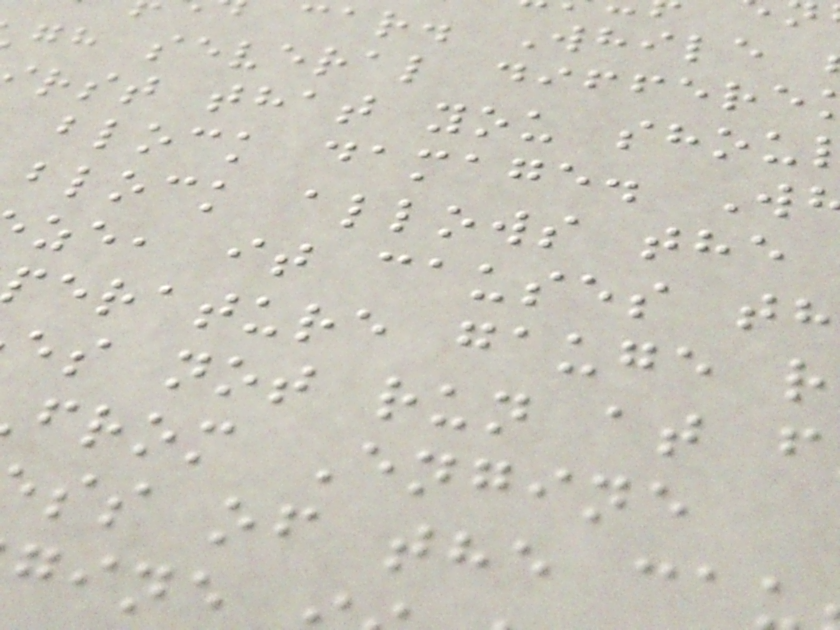car. While
gh several differe
rst that you shou
block damage. W
block allows the
ze, it causes th
erature gauge r
es not run at f
from Engine
ss of the ca
